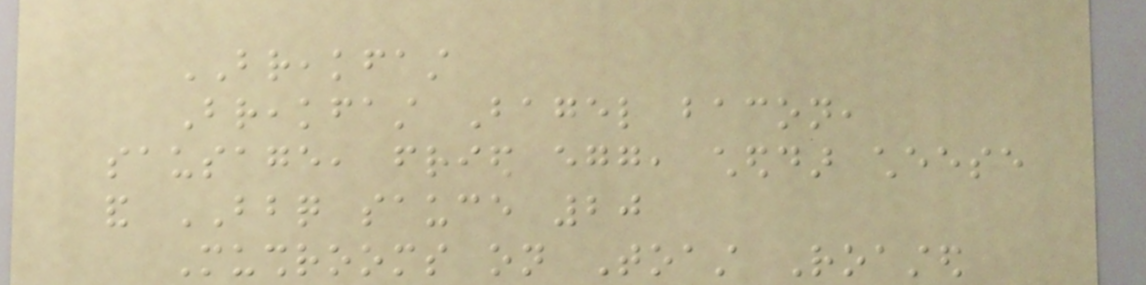BREAKFAST
Breakfast Bagel bacon,
sausage, fried egg, cheddar cheese
and BBQ sauce 20
Mushrooms on Toast Roasted
